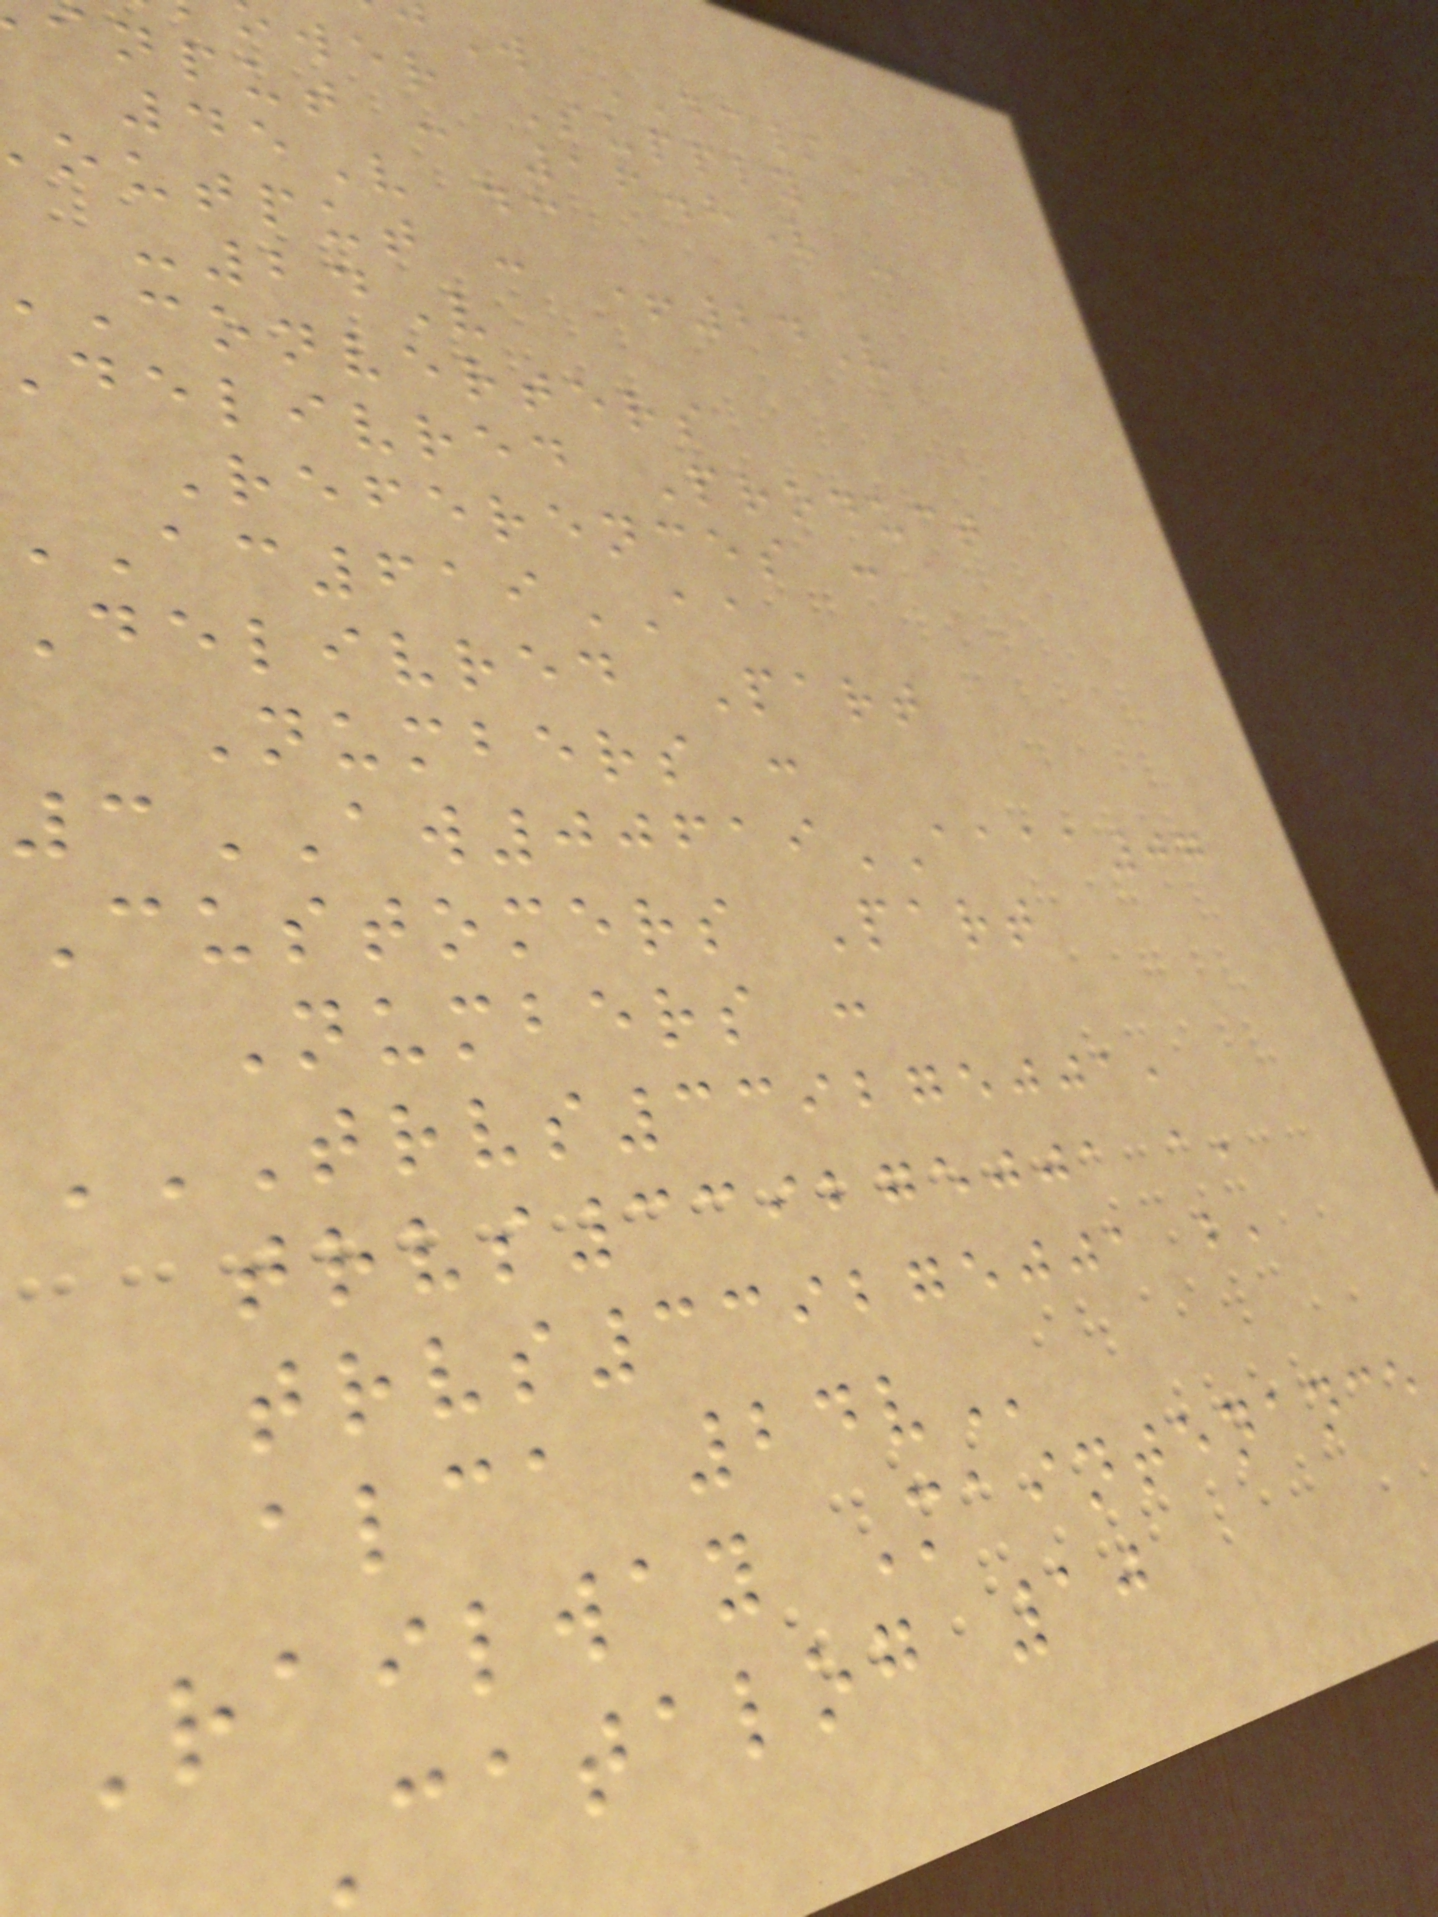W DC/DC
wer Supply
nput : 16.8V -
45V dc
output : +24V ,
-24V
converters
delivred Product
References :
619AA
Delivred Part
Numbers :
3AW00619AAAA07
Customers Part
Numbers :
TRVS339275001,
trvs339275001 a,
trvs339275001 b,
alca
Railway Maintenance
catalog 10
